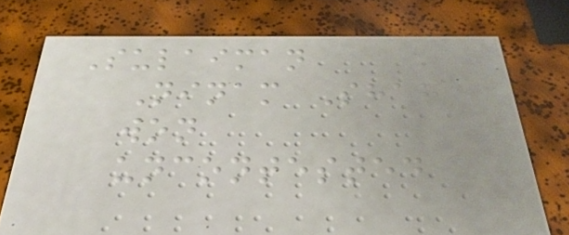Sulaiman
Ninam Shah
won
uncontested
